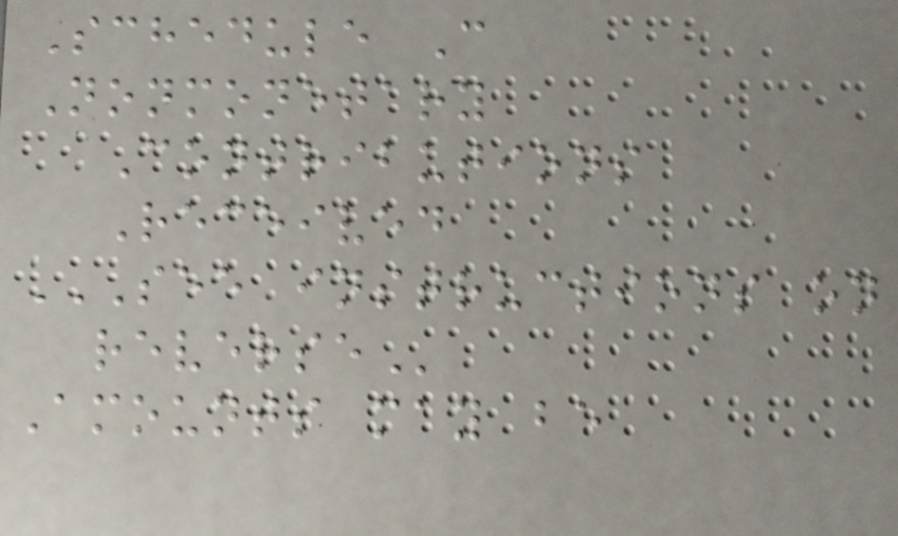Schedule C
Nonmonetary
Contributions
Received
SEE INSTRUCTIONS ON
REVERSE
Amounts may be
